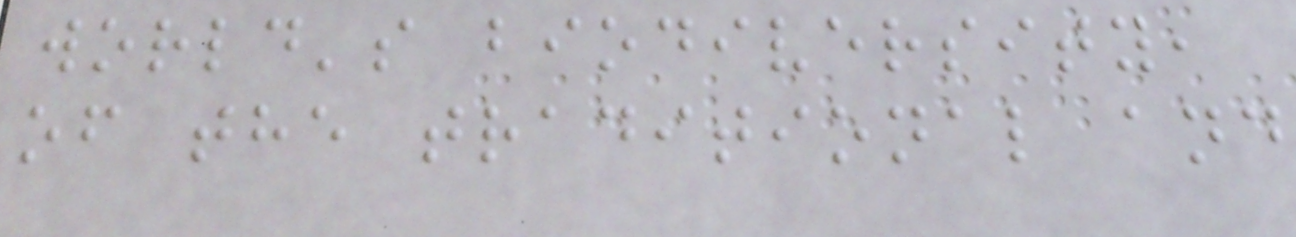world's biodiversity,
of the traditional and
